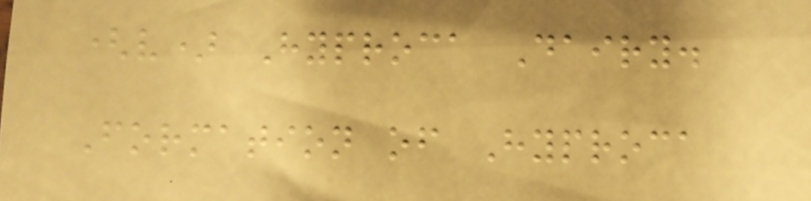(v) Hyproca Dairy.
Formation of Hyproca
